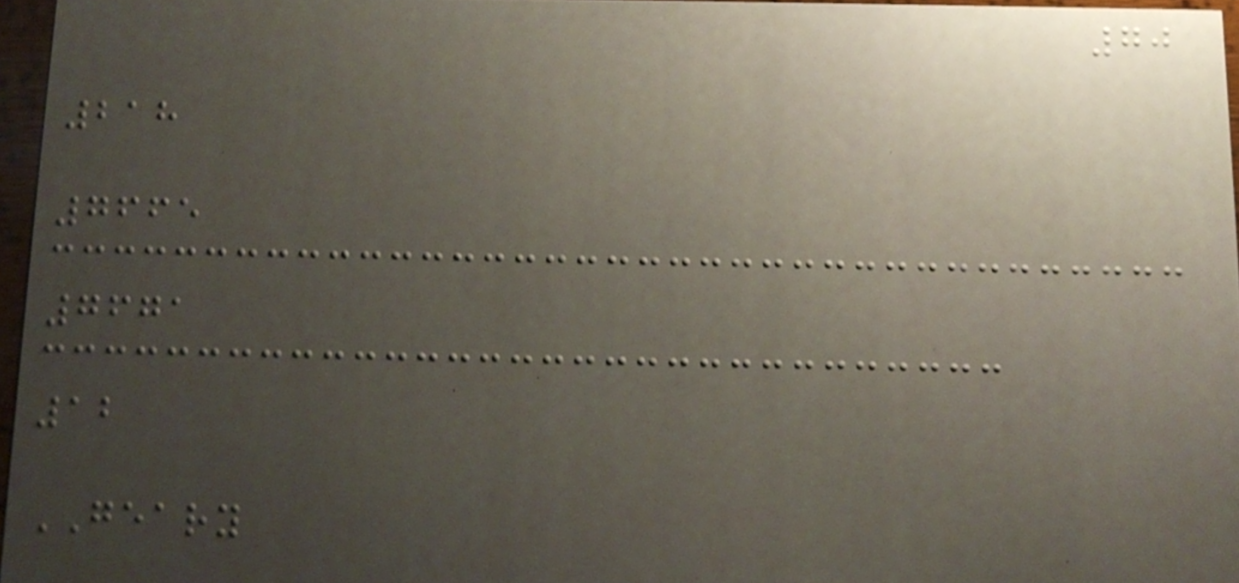70
218
7665
7671
12
GEARY
